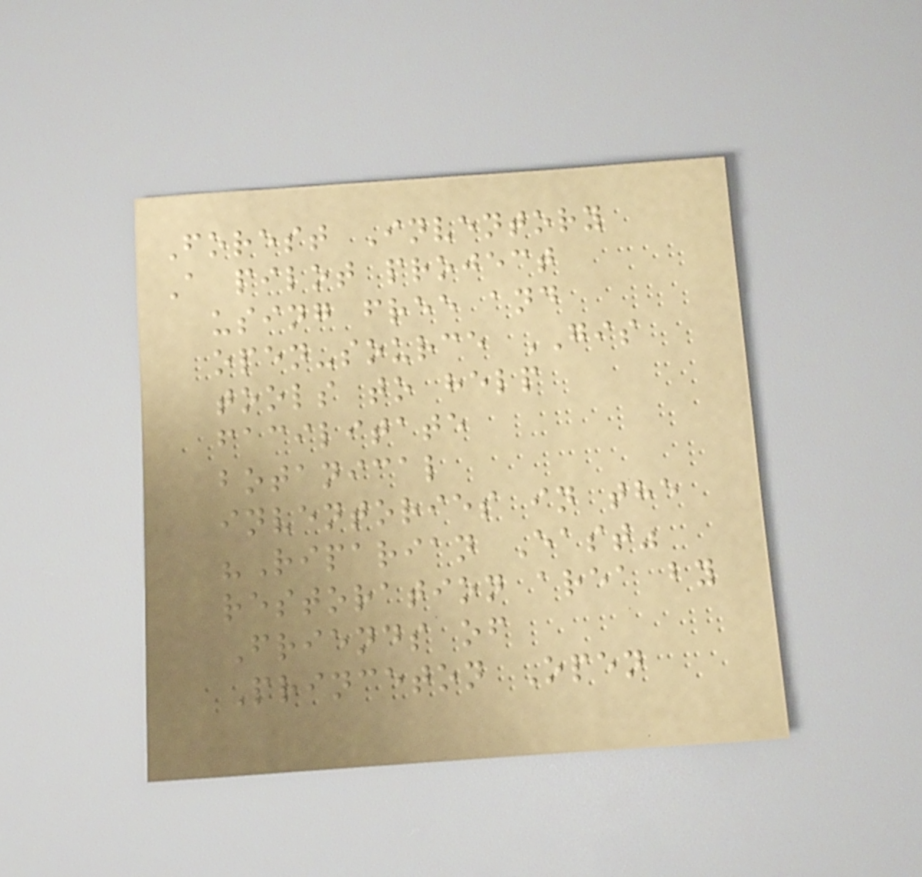Forest Inventory
A pilot project
using free and
open-source GIS
tools to help
facilitate
botanical
inventories in the
"Riparian East"
restoration area by
Friends of
Princeton Open
